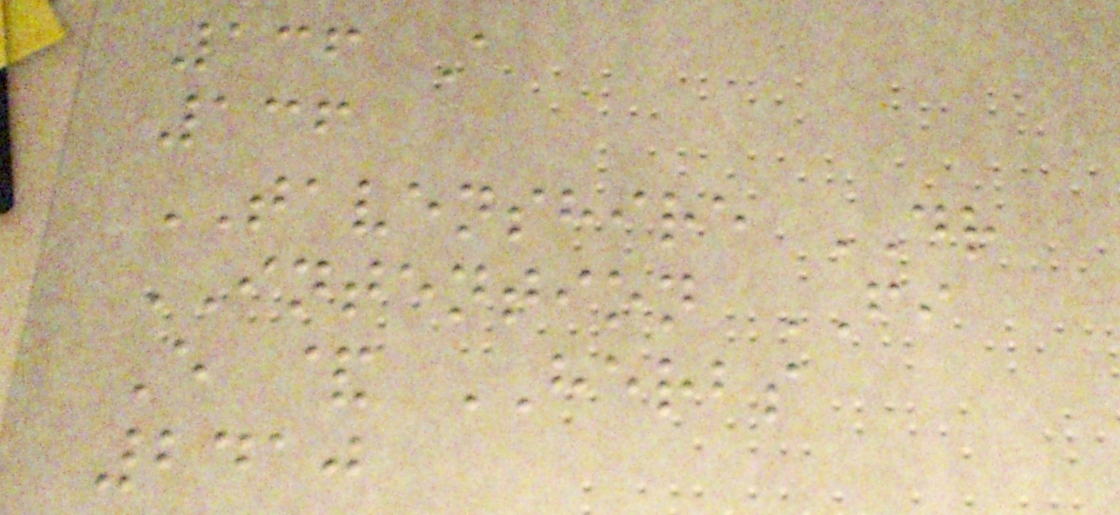136 A
136
TAVENSHIRE DR
INTENTION FI
E & HERBS
2410
